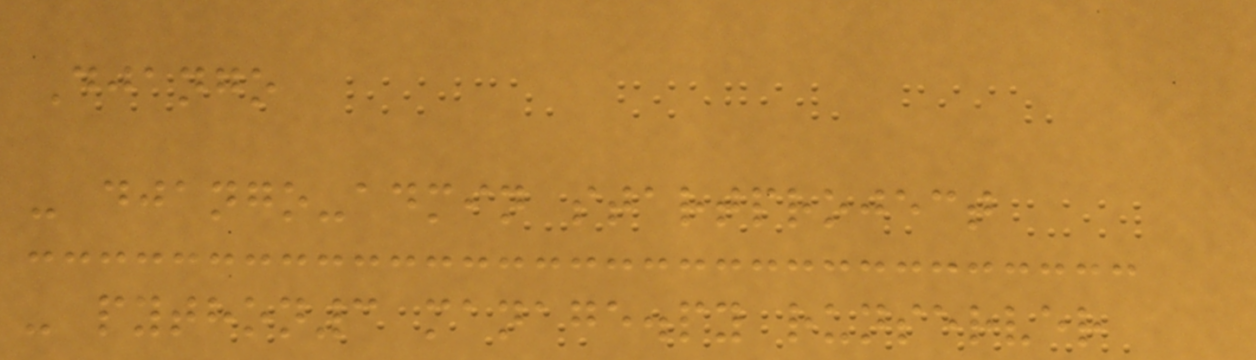Django
- django-admin startproject
- python3 manage.py runserver
